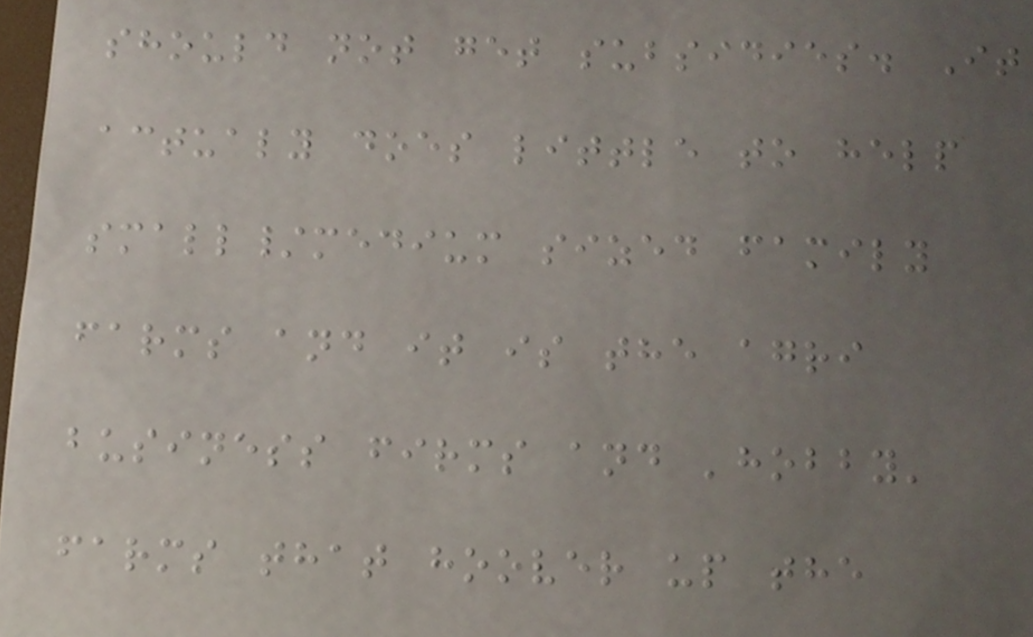should not get subsidies. It
actualy does little to help
small/medium sized family
farms and it is the agri
business firms and 'hobby'
farms that hoover up the
